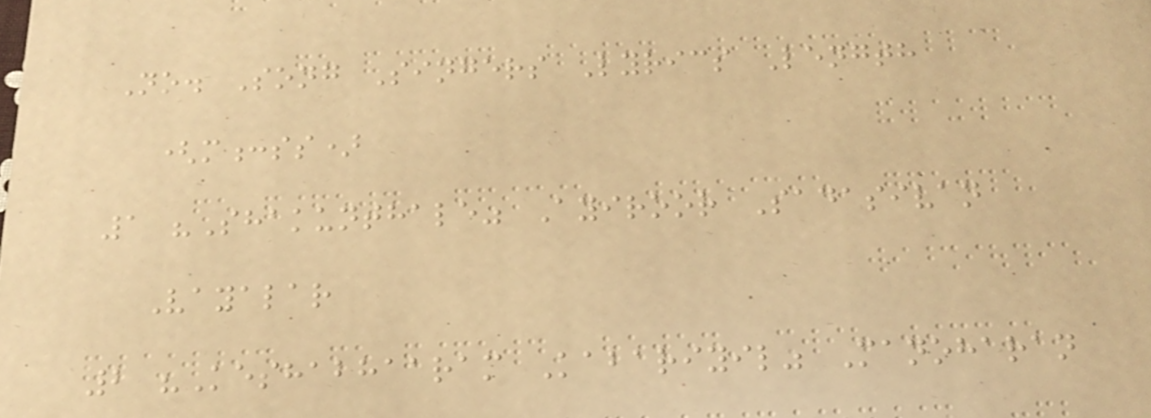No. Song Singers Lyrics Length
(m:ss)
1 "Shakunthale" Ayiroor Sadasivan
Vayalar
2 "Keshabhaaram Kabariyil" Manoharan
